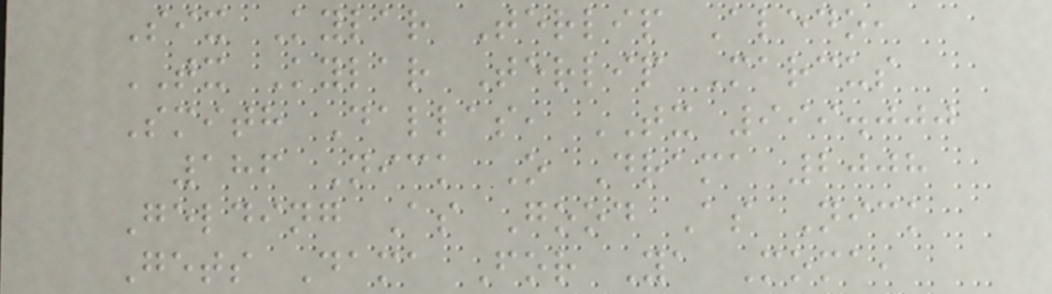Six Kylar Terlip Aledo,
TX Kylar Terlip Marcus
Smith Dallas, TX 999.000
186 Nick O Drama 2008
Gelding As Good As Nick
Gets Dama For Ya Moma,
